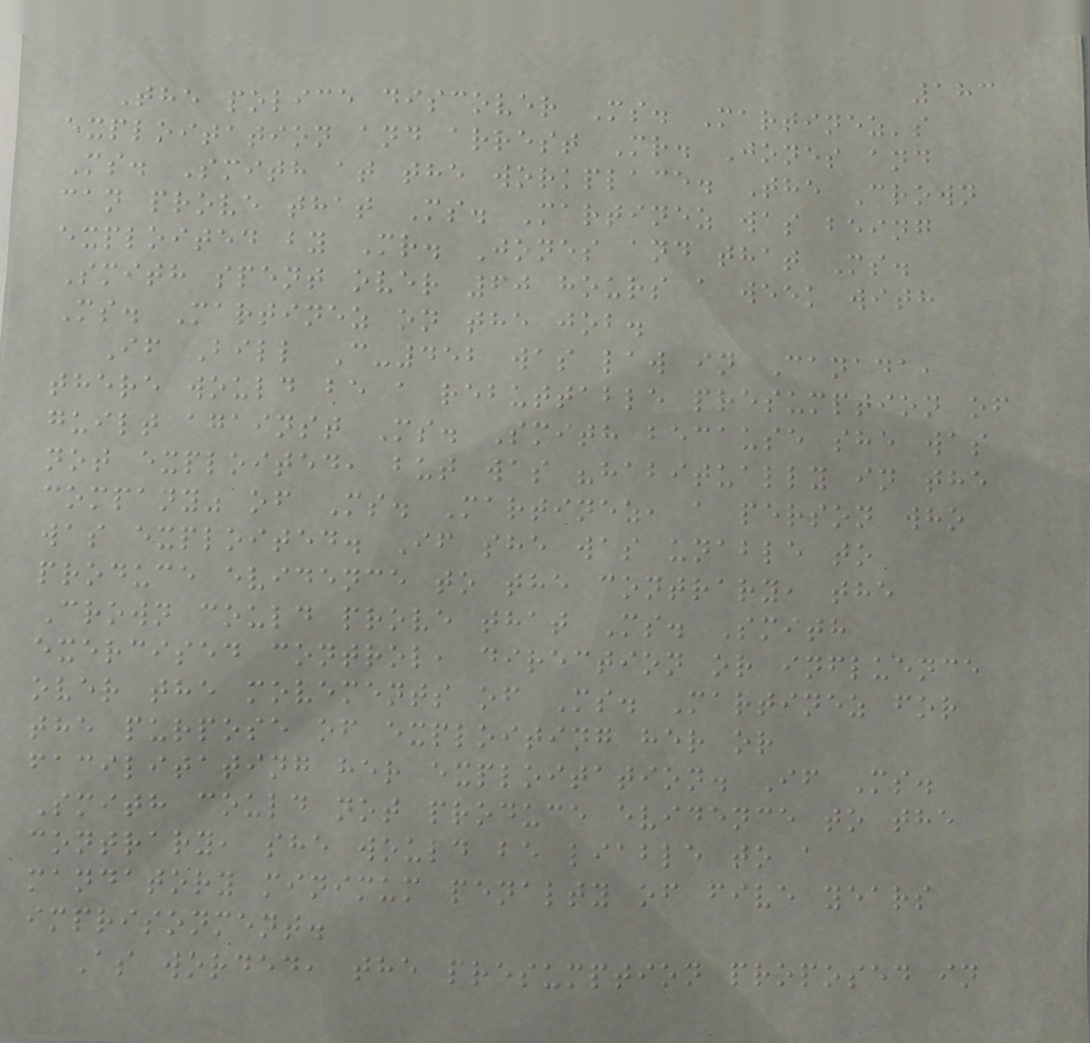183
The police discover Ms. Martinez's
exploitation and arrest Mr. Jones and
Ms. Smith at the workplace. The Crown
can prove that Ms. Martinez was being
exploited by Mr. Jones and that Ms.
Smith spent over 60 hours a week with
Ms. Martinez on the job.
If Bill C-452 was law in Canada,
there would be a rebuttable presumption of
guilt against Ms. Smith because she was
not exploited, but was "habitually in the
company" of Ms. Martinez, a person who
was exploited. If she was unable to
produce evidence to the contrary, the
Crown could prove that Ms. Smith
exercised control, direction or influence
over the movements of Ms. Martinez for
the purpose of exploiting her or
facilitating her exploitation. If Ms.
Smith could not produce evidence to the
contrary, she would be liable to a
mandatory minimum penalty of five years
imprisonment.
As worded, the presumption proposed in
